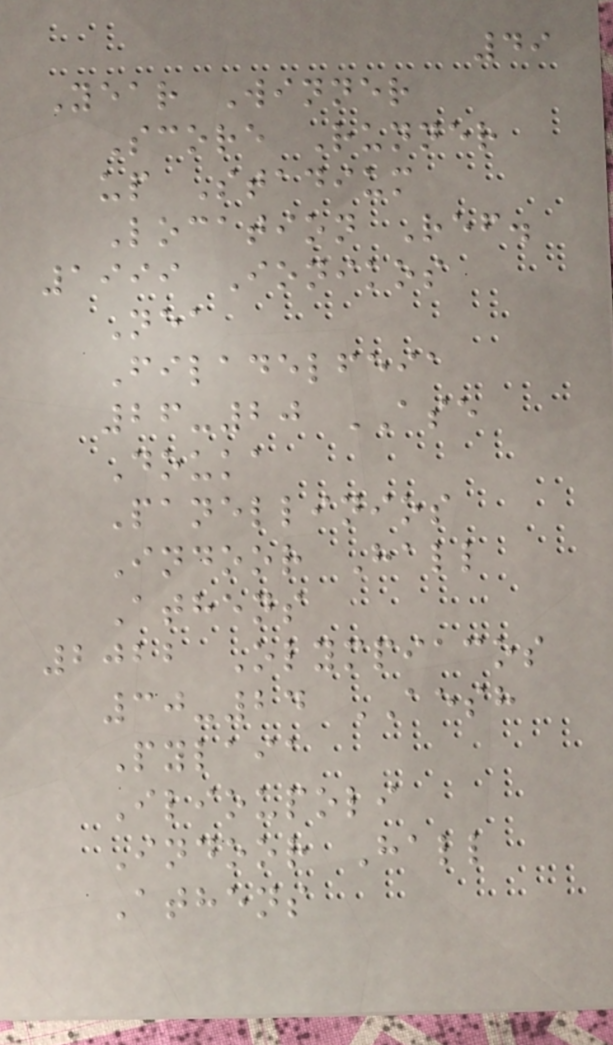49
Year Winner
Score Runner
up Stadium
Location Ref.
1999 Ionikos
Nea
Filadelfeia
26-20 ASE
Douka
Panellinios
Indoor Hall
Athens
2022 Olympiacos
30-24 AESH
Pylaia
Ilioupoli
Indoor Hall
Athens
